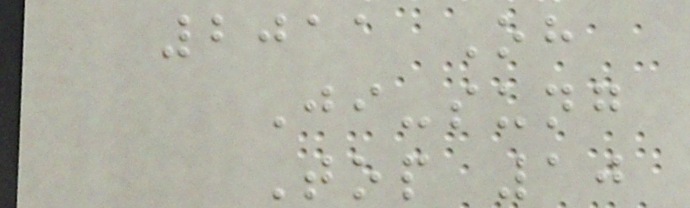2011 Oh
Ji-sung
Top 10
